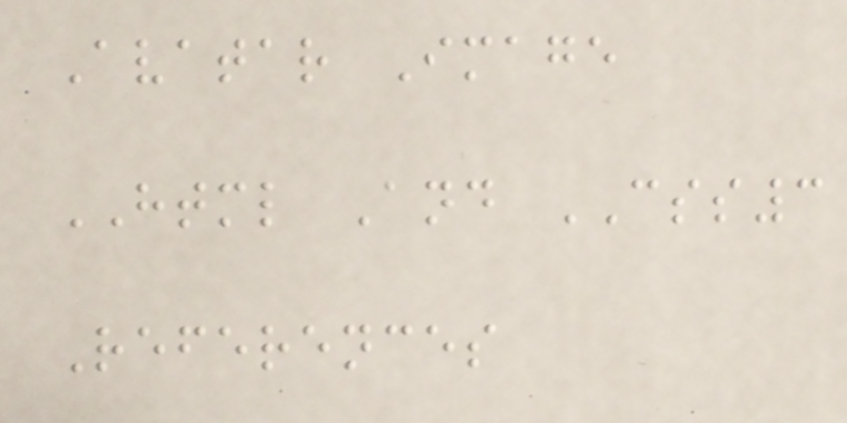Avatar Image
HTML And CSS3
References
